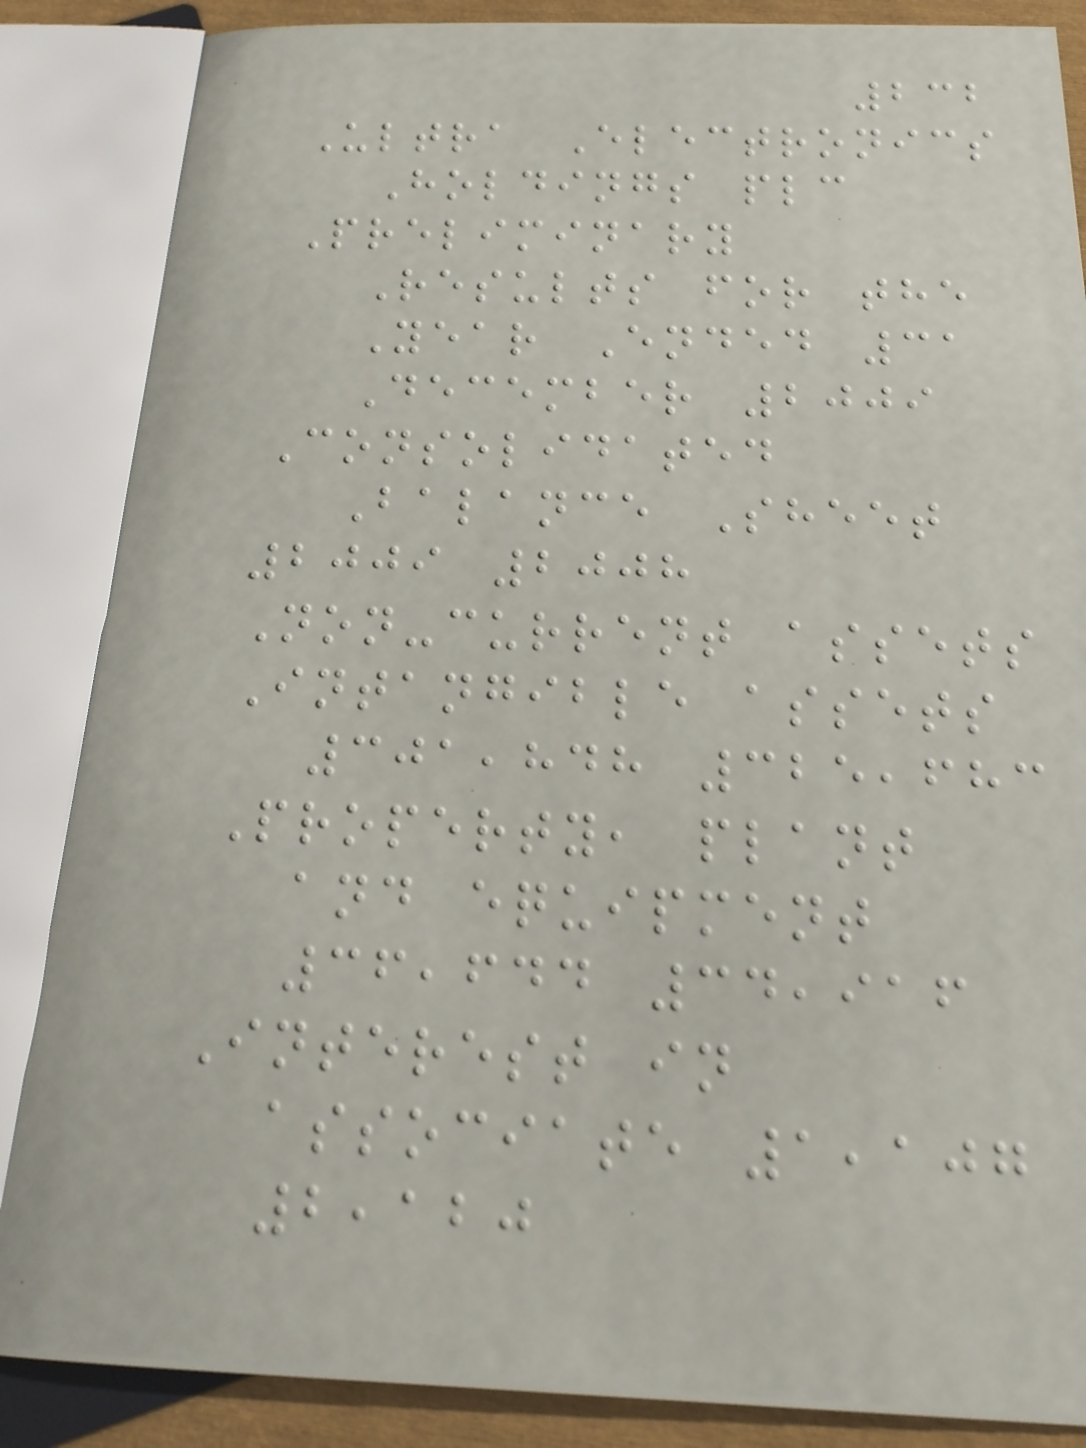232
Ultra Electronics
Holdings plc
Preliminary
Results for the
Year Ended 31
December 2009
Consolidated
Balance Sheet
2009 2008
Non-current assets
Intangible assets
301,848 325,683
Property, plant
and equipment
36,644 34,916
Interest in
associate 1,107
2,120
